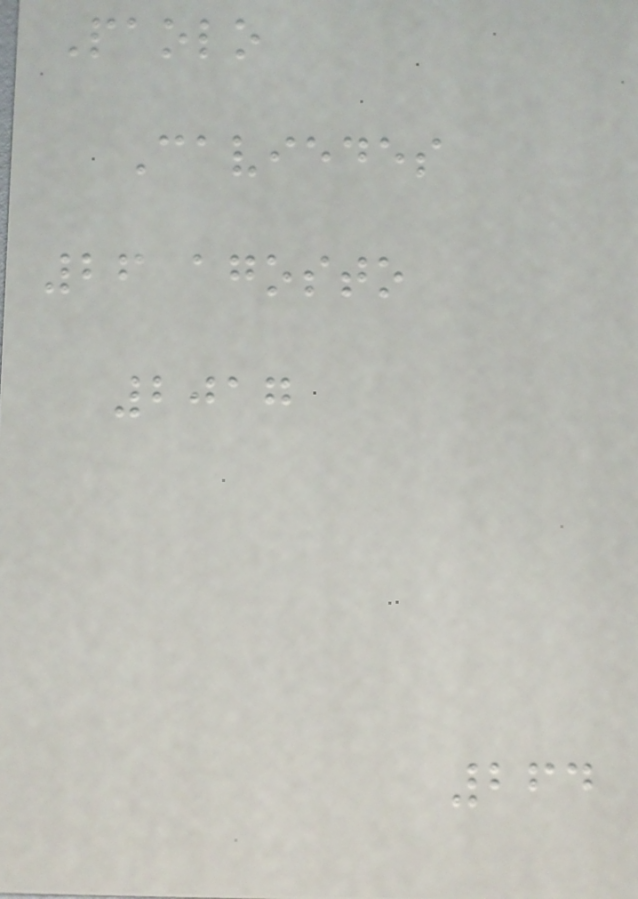Paolo
Caviedes
26 agosto
2017
264
